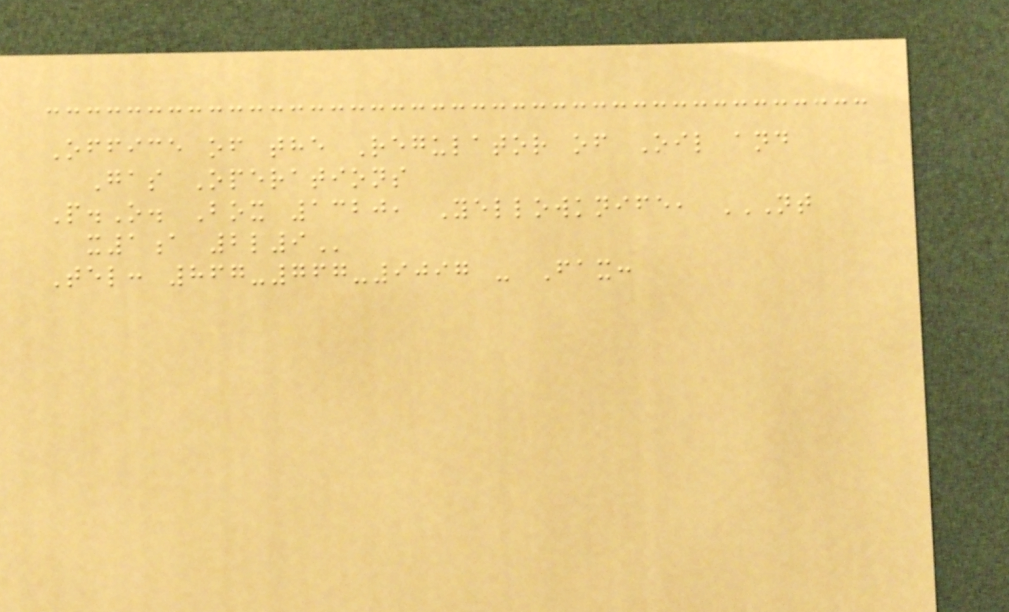Office of the Regulator of Oil and
Gas Operations
P.O. Box 1320, Yellowknife, NT
X1A 2L9
Tel: 867-767-9097 - Fax:
